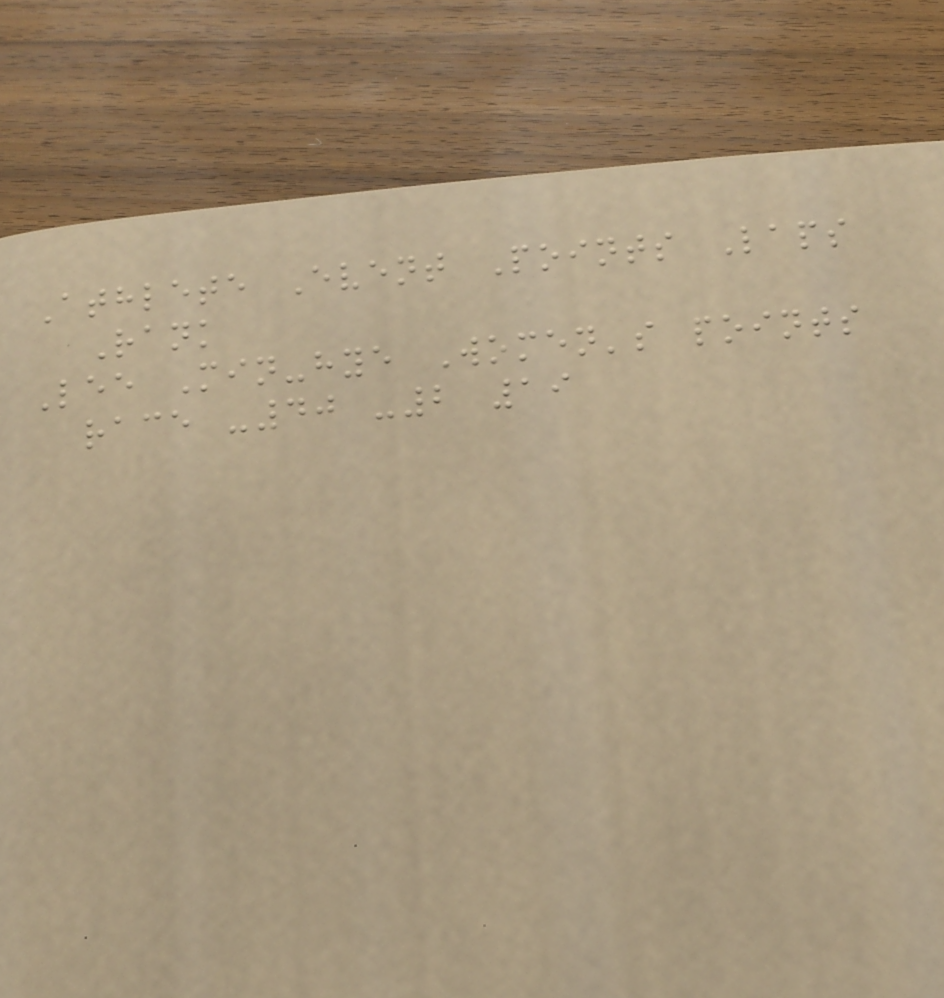Athlete Event Points Laps
Rank
Lee Min-hye Women's points
race -40 -2 19
